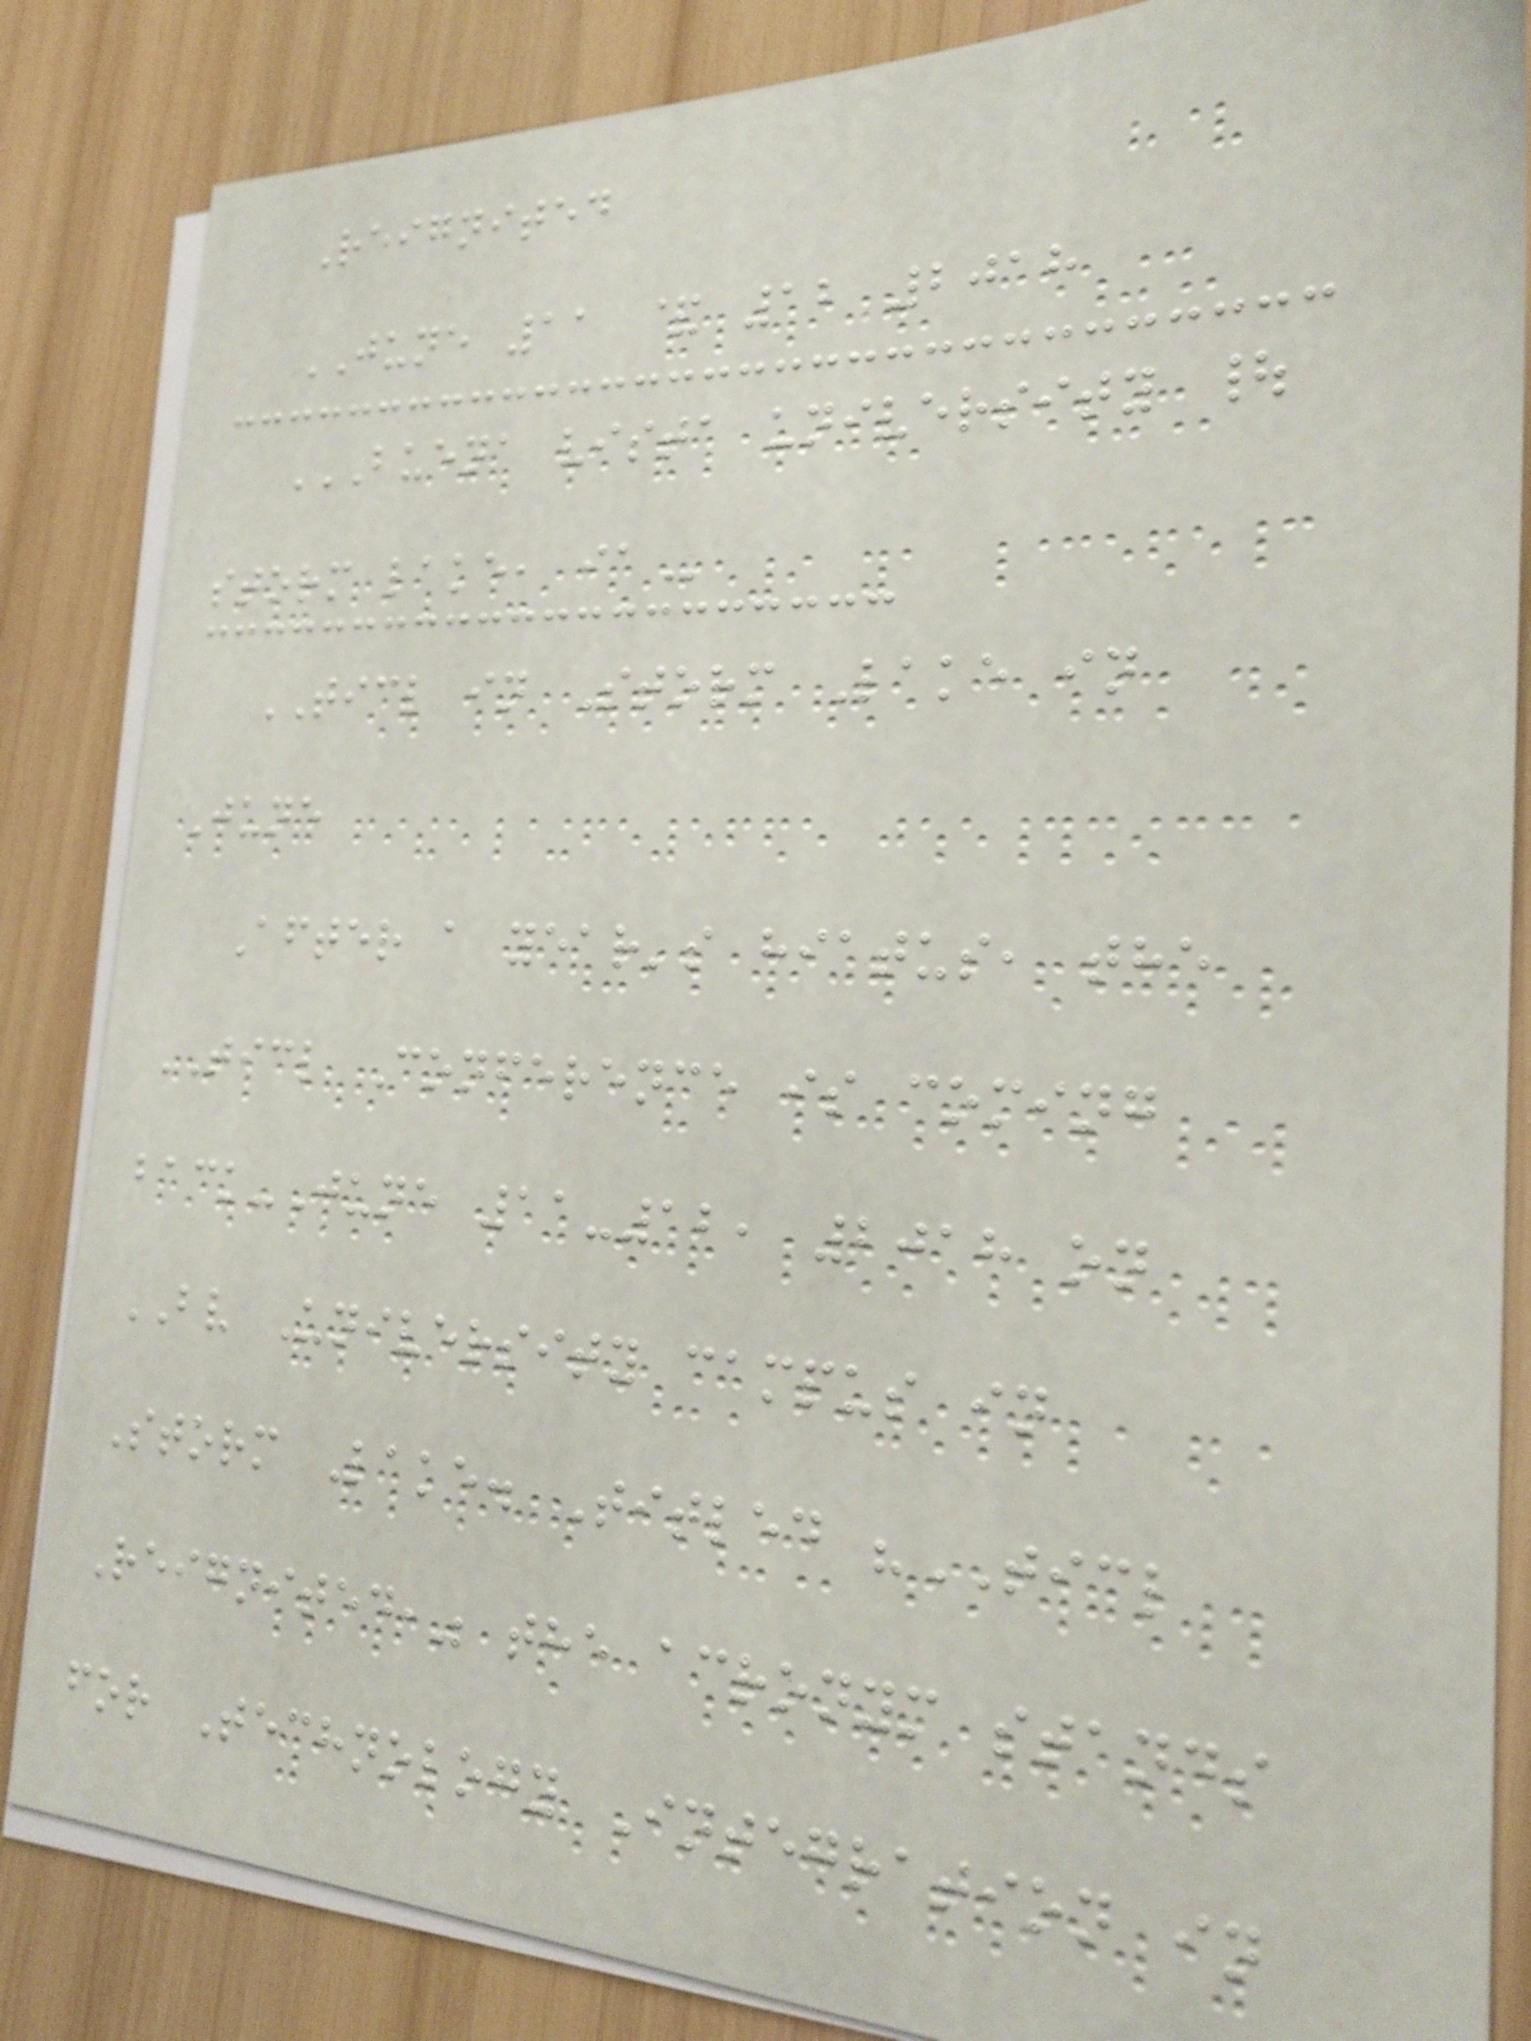Reignited
JUNE 11 & 12 2018
BUENA VISTA UNIVERSITY |
STORM LAKE, IA
TICL in Storm Lake in
June
After a year's hiatus, the
TICL Conference is coming
back-June 11-12, 2018 on
BV University campus in
Storm Lake. Titled "TICL
Reignited," the acronym stands
for Technology Integration in
